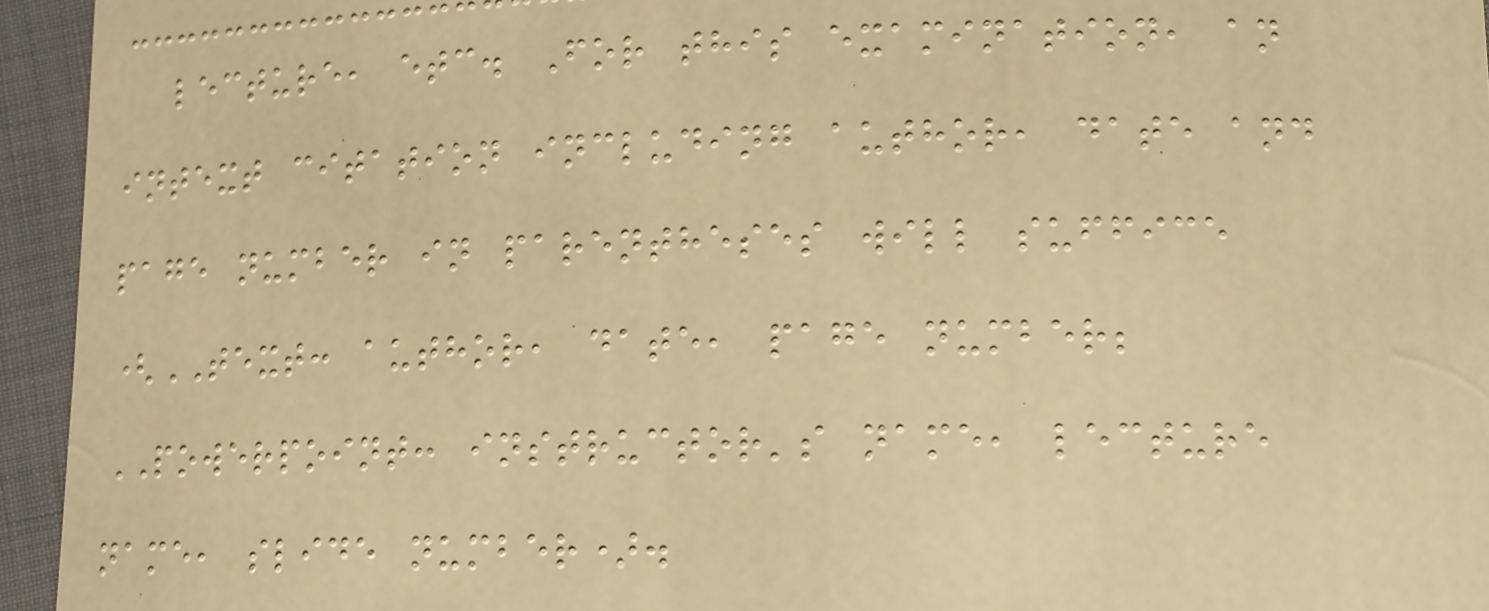lecture, etc. For this examination, an
intext citation including author, date and
page number in parentheses will suffice
(TEXT: author, date, page number;
POWERPOINT: instructor's name, lecture
name, slide number).
